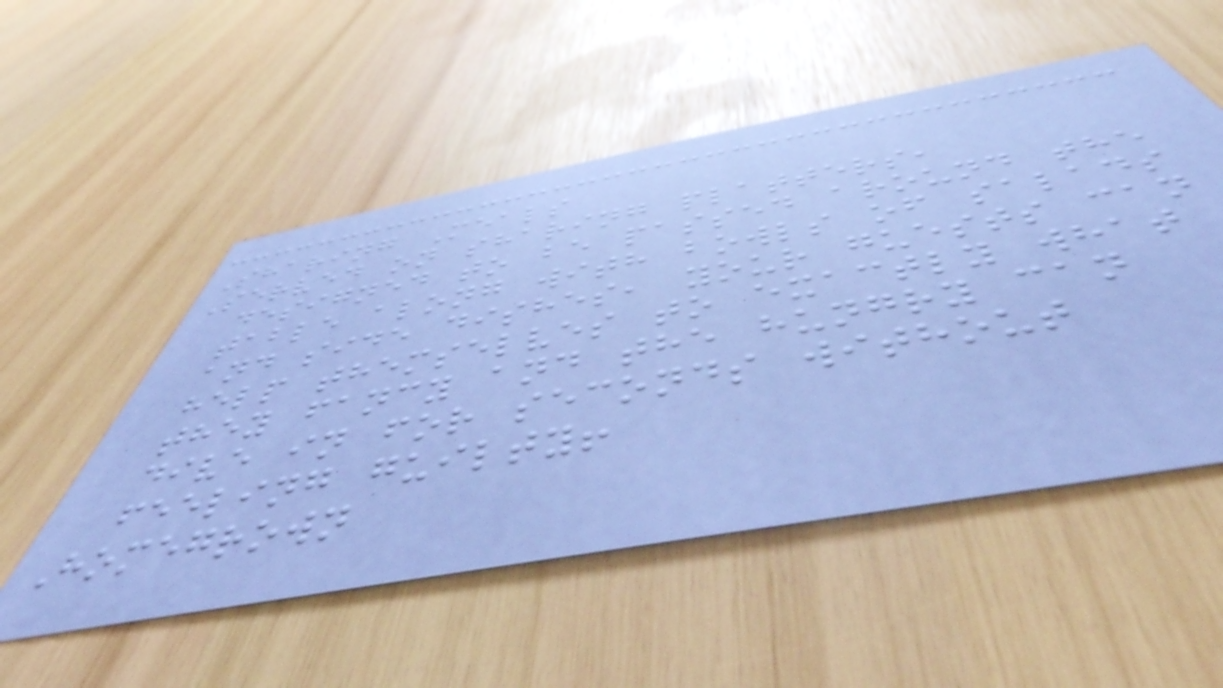Sharing Meals
Served on sharing platters,
designed to be passed around the
table along with bowls of salads
and side dishes, your guests can
help themselves to exactly what
they fancy and the hungry can
dive in for seconds without
feeling guilty!
Homegrown
